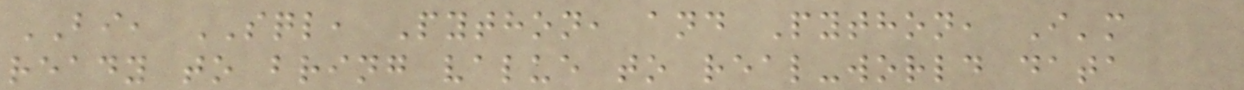BI, SQL, Python, and Python, I'm
ready to bring value to real-world data
